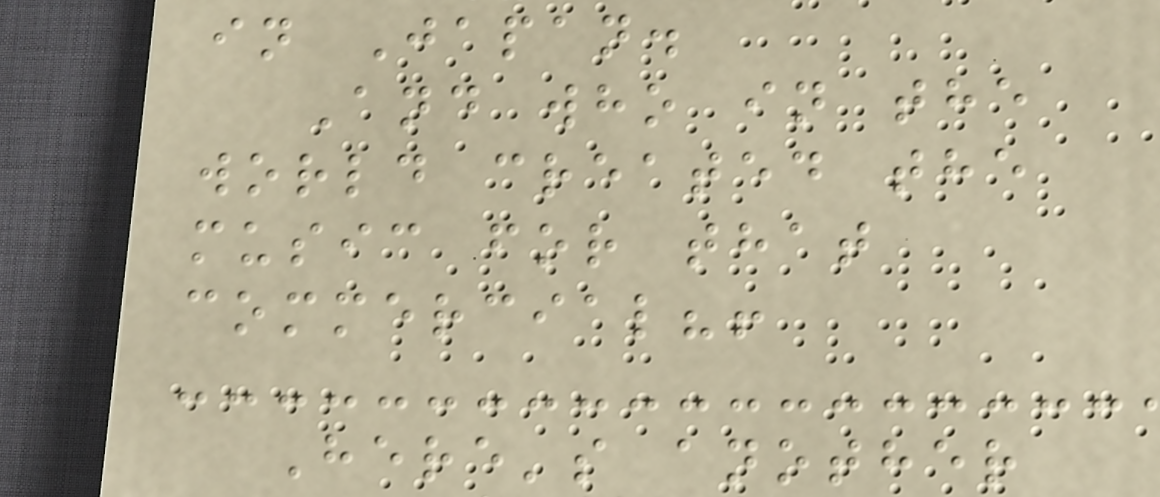in Japan.
And who in the
world created the
music for that
commercial?!
Here's another
